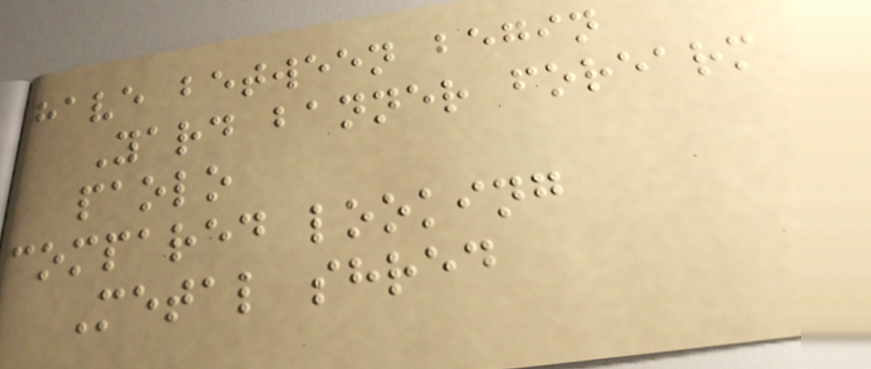have between begin
Yard banner forearm
paolo
compared looking
Metal shred
